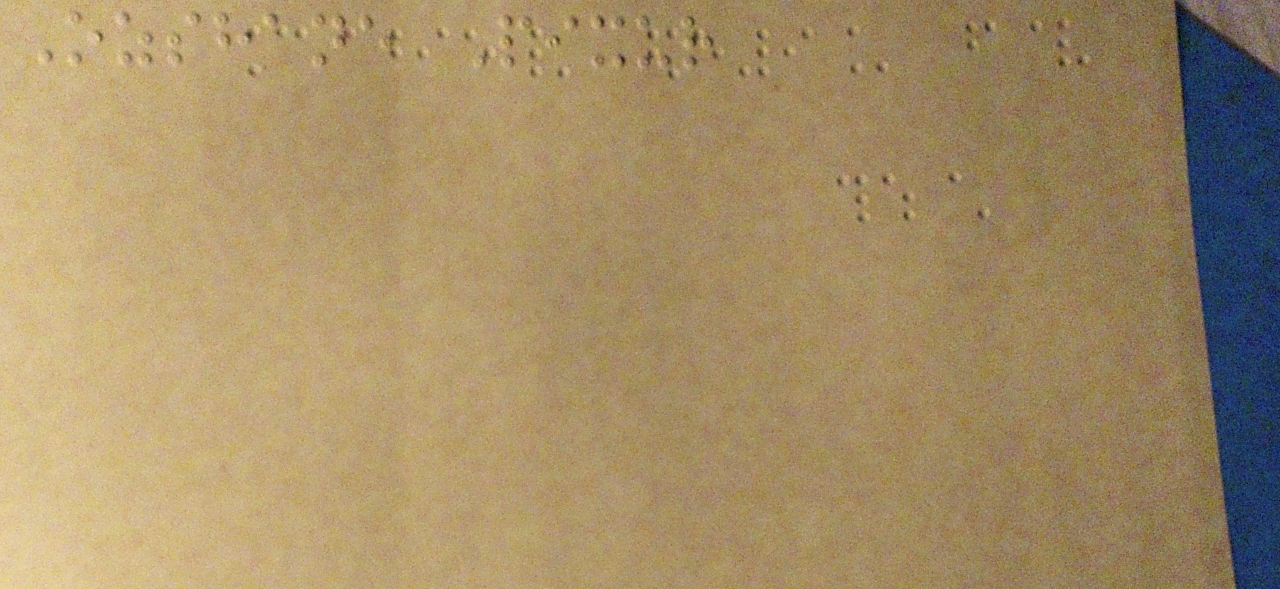Ozshane Pixur
